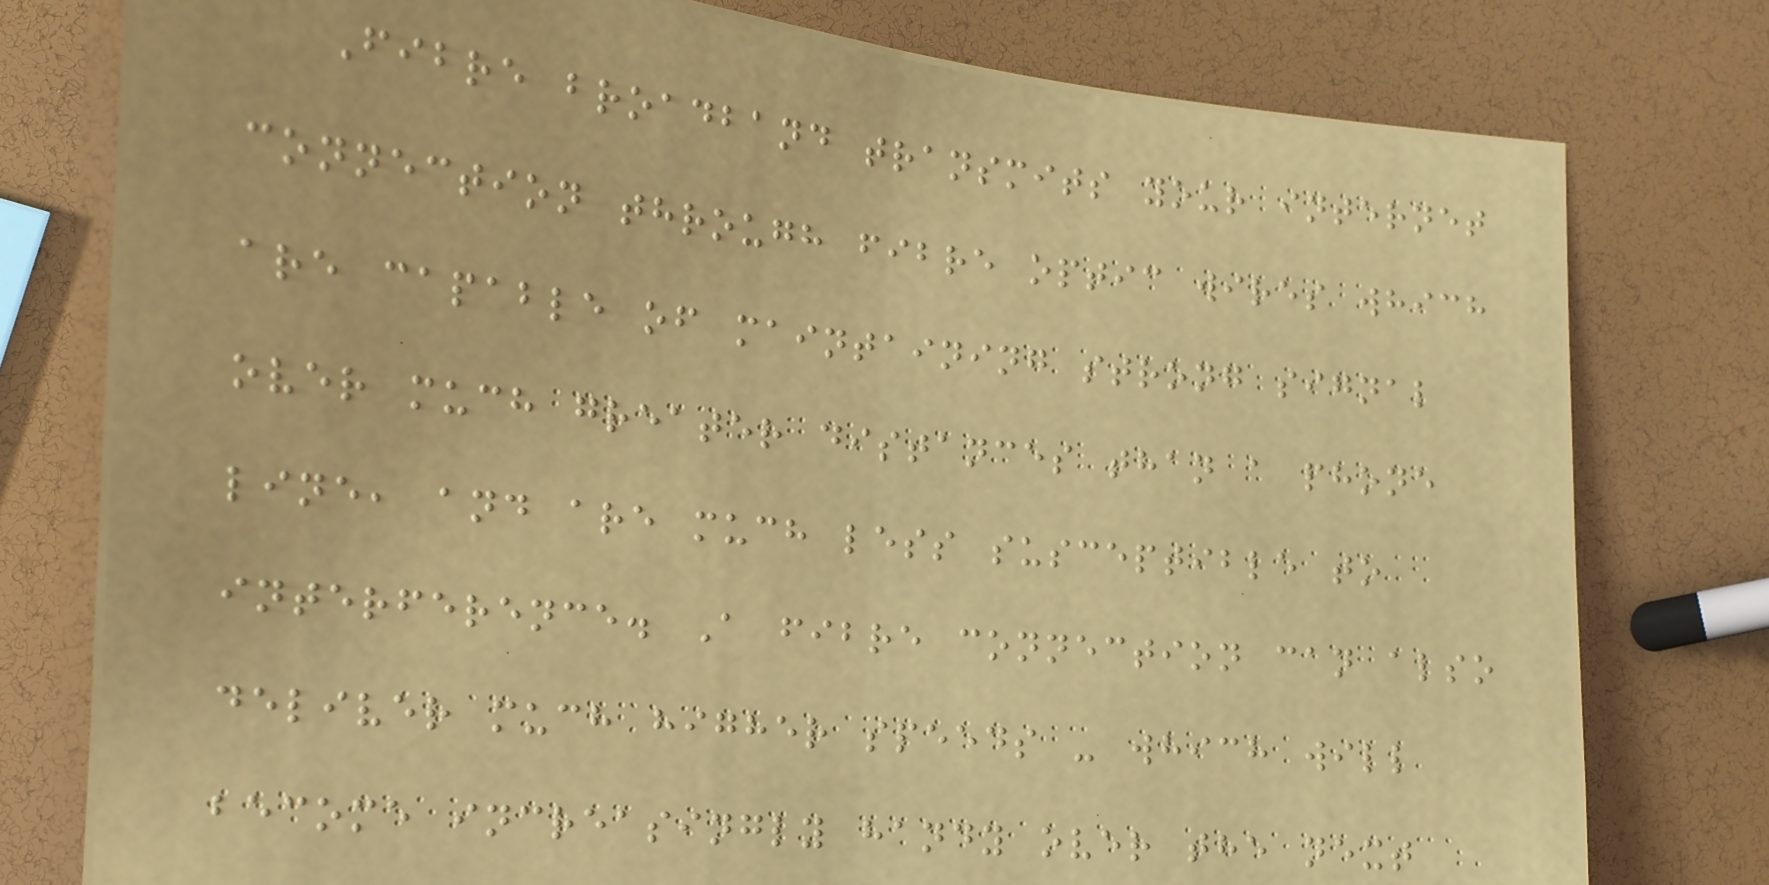Fibre broadband transmits your internet
connection through fibre optic wires which
are capable of maintaining strong signal
over much greater distances than a phone
line, and are much less susceptible to
interference. A fibre connection can also
deliver much higher speeds - which will
become increasingly handy over the next
